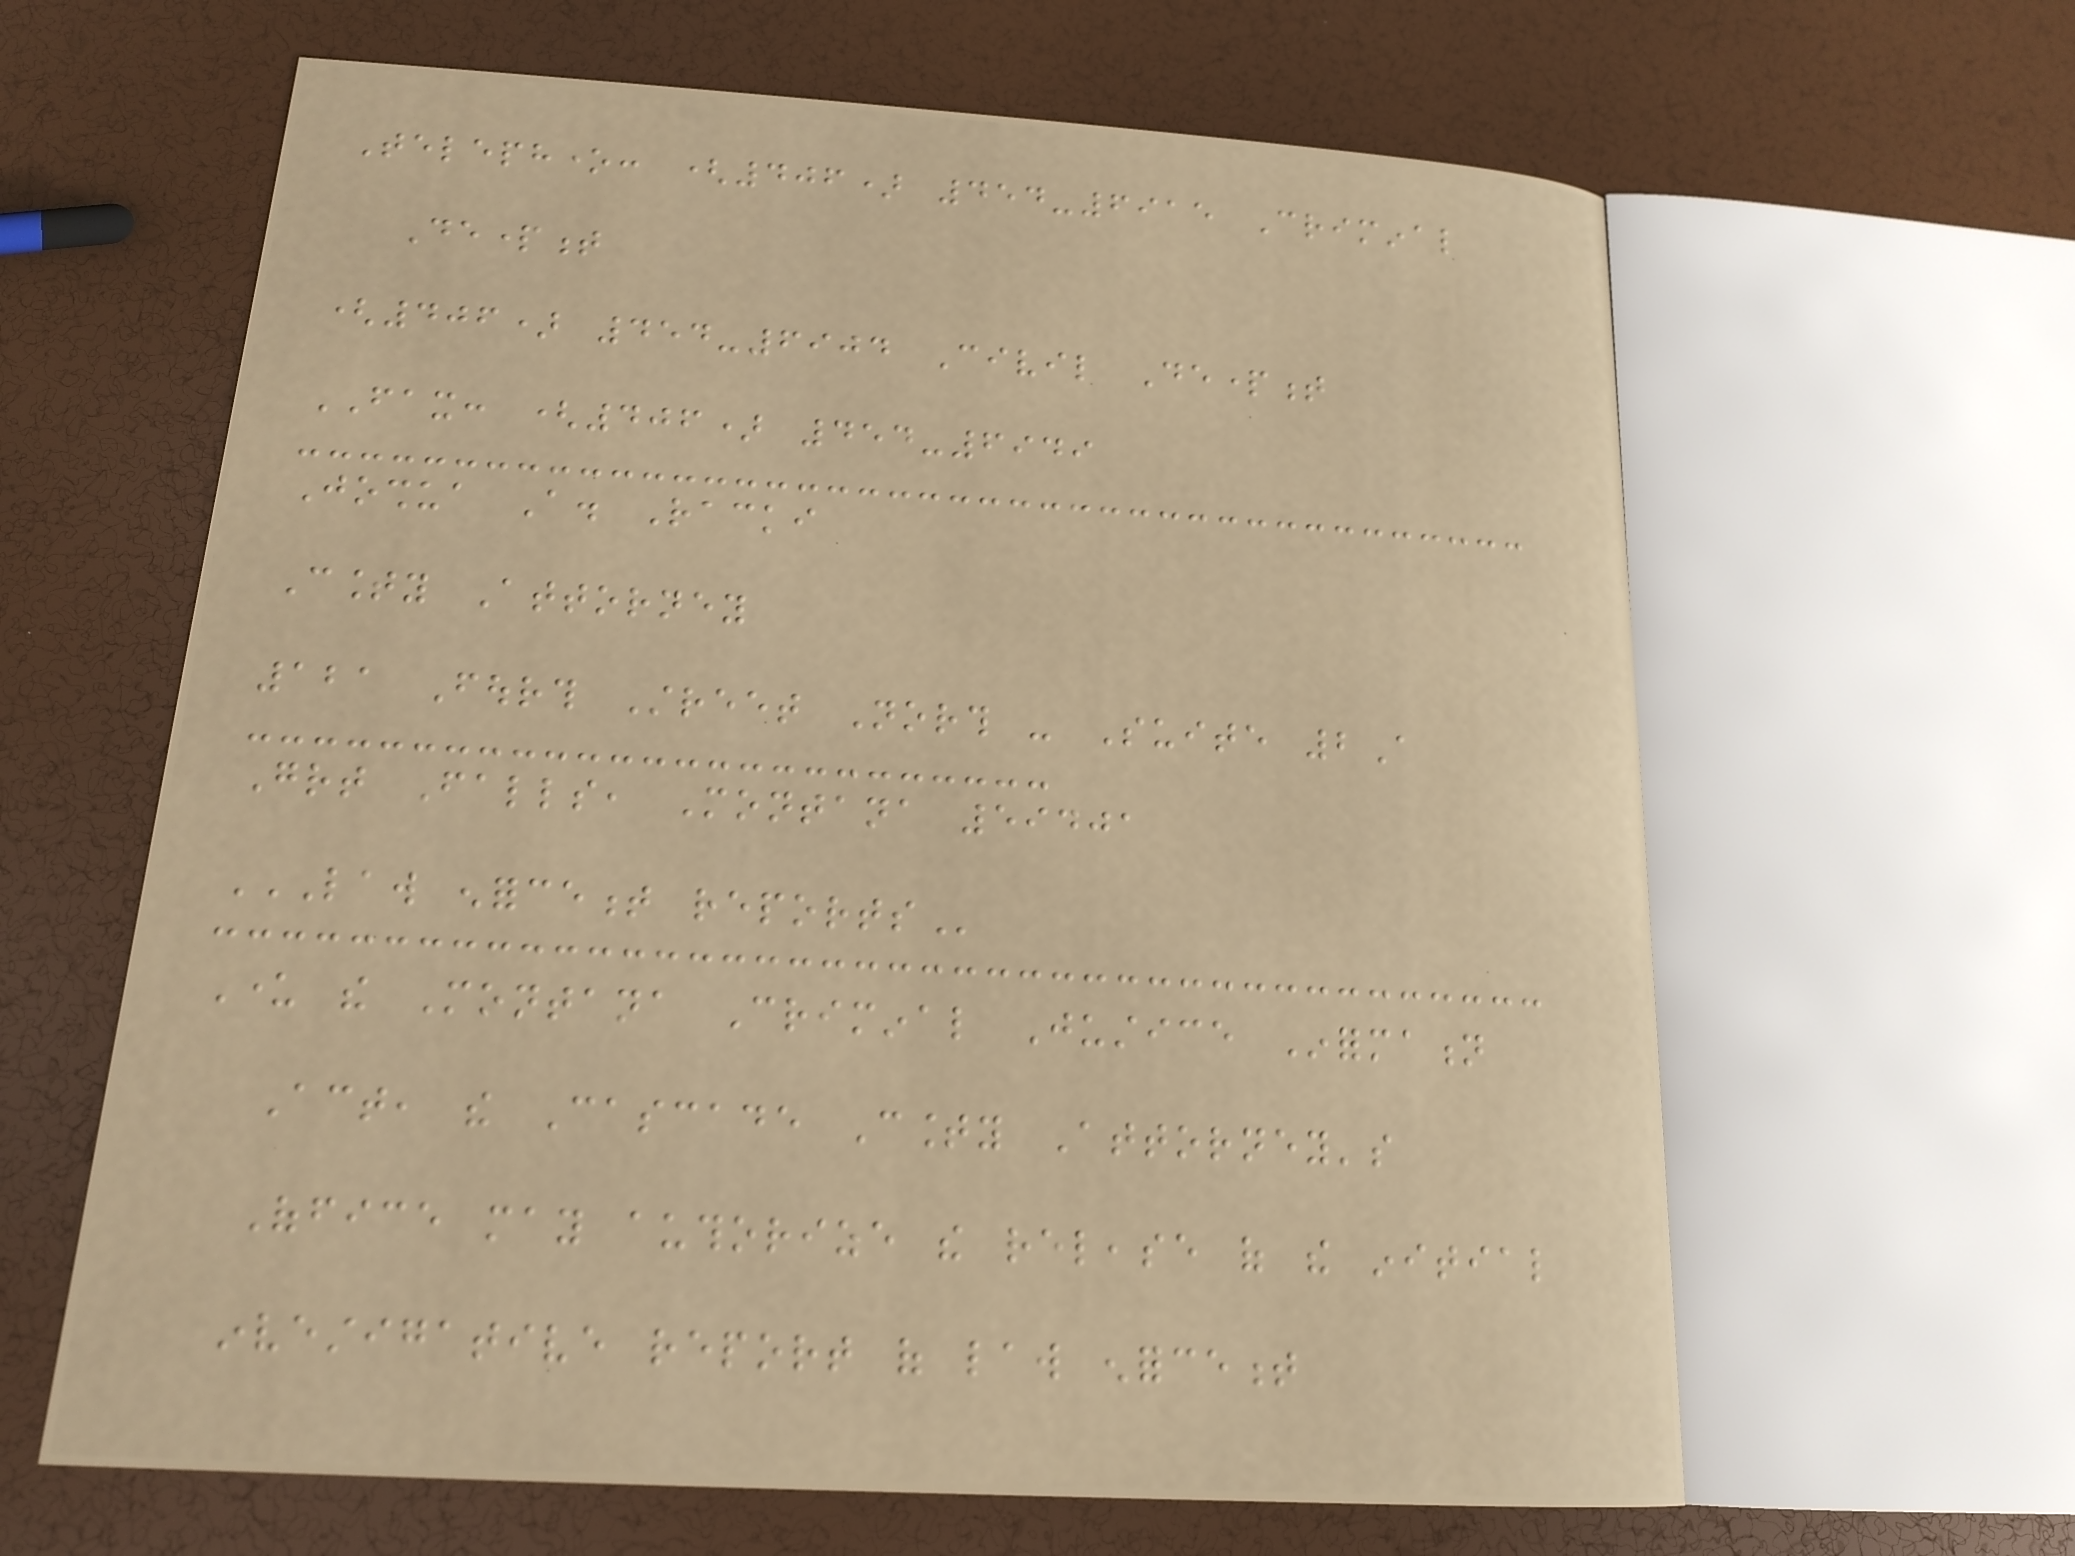Telephone: (406) 454-6915 Criminal
Department
(406) 454-6904 Civil Department
FAX: (406) 454-6949
Joshua A. Racki
County Attorney
121 Fourth Street North - Suite 2A
Great Falls, Montana 59401
LAW ENFORCEMENT REPORTS
Under the Montana Criminal Justice Information
Act, the Cascade County Attorney's
Office may authorize the release of the initial
investigative report of law enforcement
